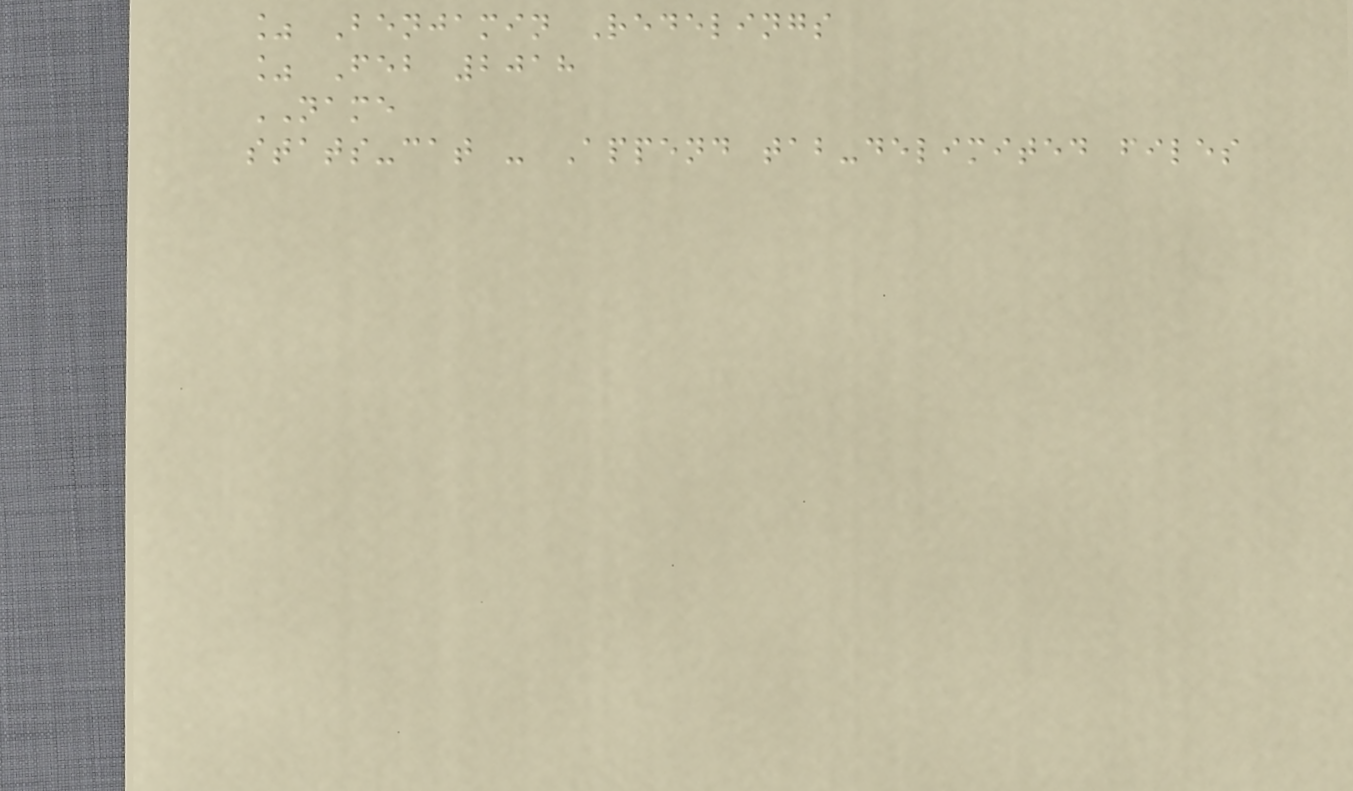% Benjamin Redelings
% Feb 2018
NAME
stats-cat - Append tab-delimited files
